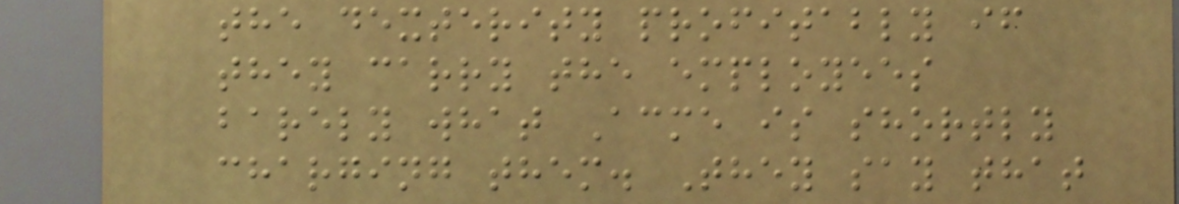the dexterity profitably if
they carry the employees
barely what Acme is shortly
charging them. They say that
